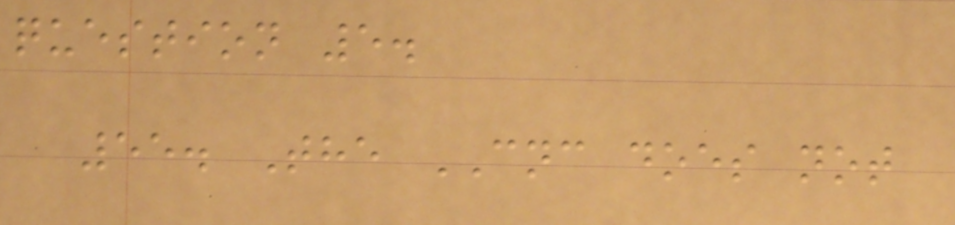question 5.
55. The CNC does not
